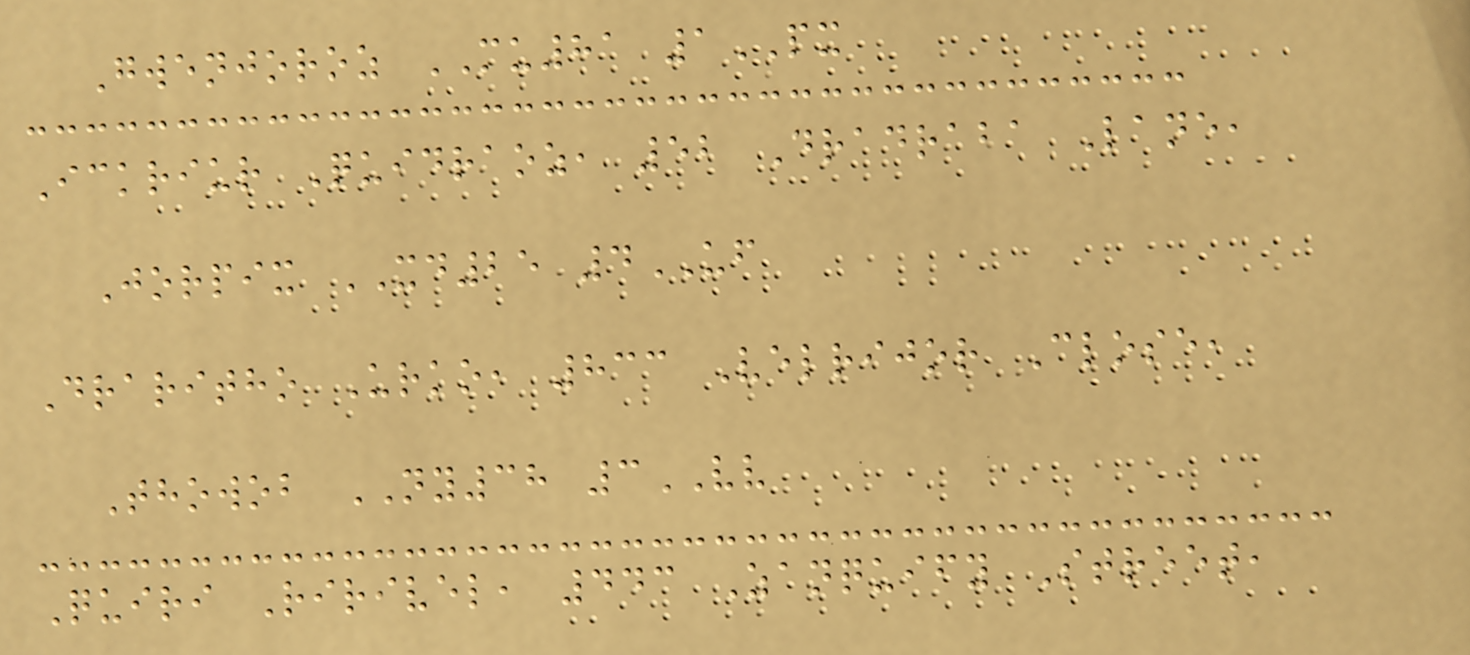Gwenjoroz MU81 1PX
Ickriur Quidraoz, 52 Dradraba Lane,
Jorpix XD25 4UF
Draritho Urko, 833 Velrijor Close,
Thowob NY38 3VV
Quiri Ririvel, 443 Zanquify Street,
